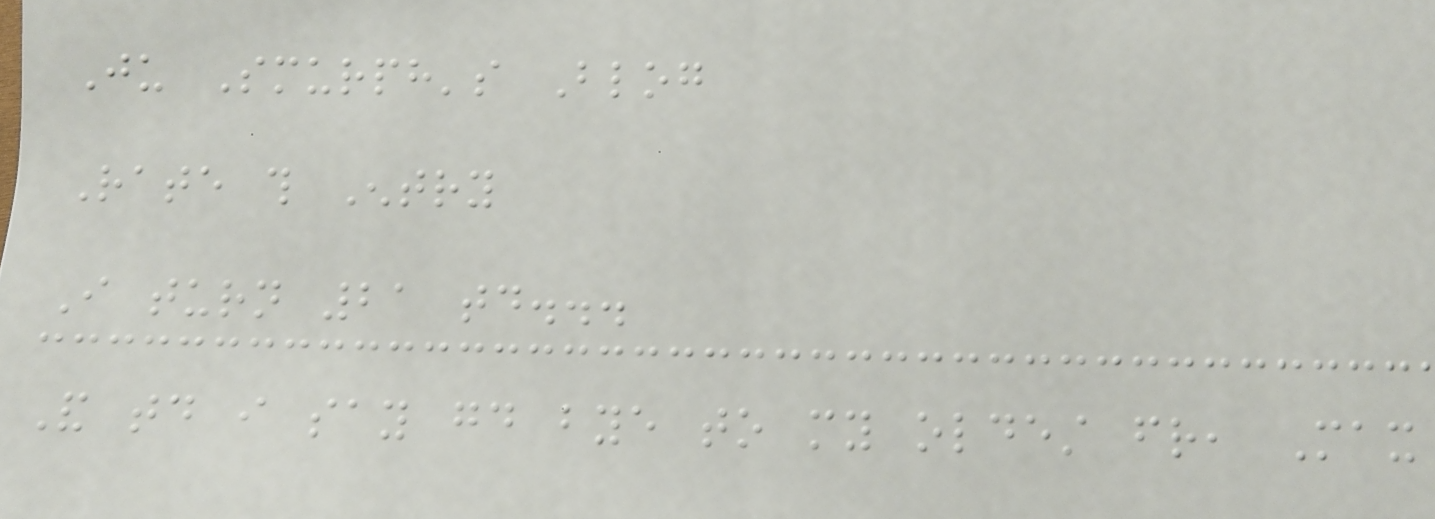Ju Smurph's Blog
Rate this Entry
I turn 21 today...
And today i say good bye to my oldest friend, Max
